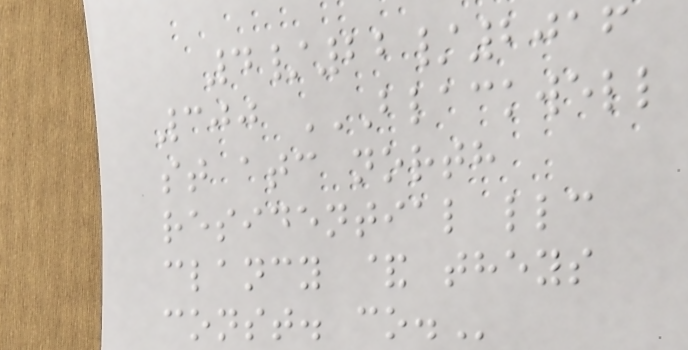4/22/2016
300 BLACKWELL
ST ATC NORTH
RESIDENTIAL LLC
CLANCY & THEYS
CONST. CO.
